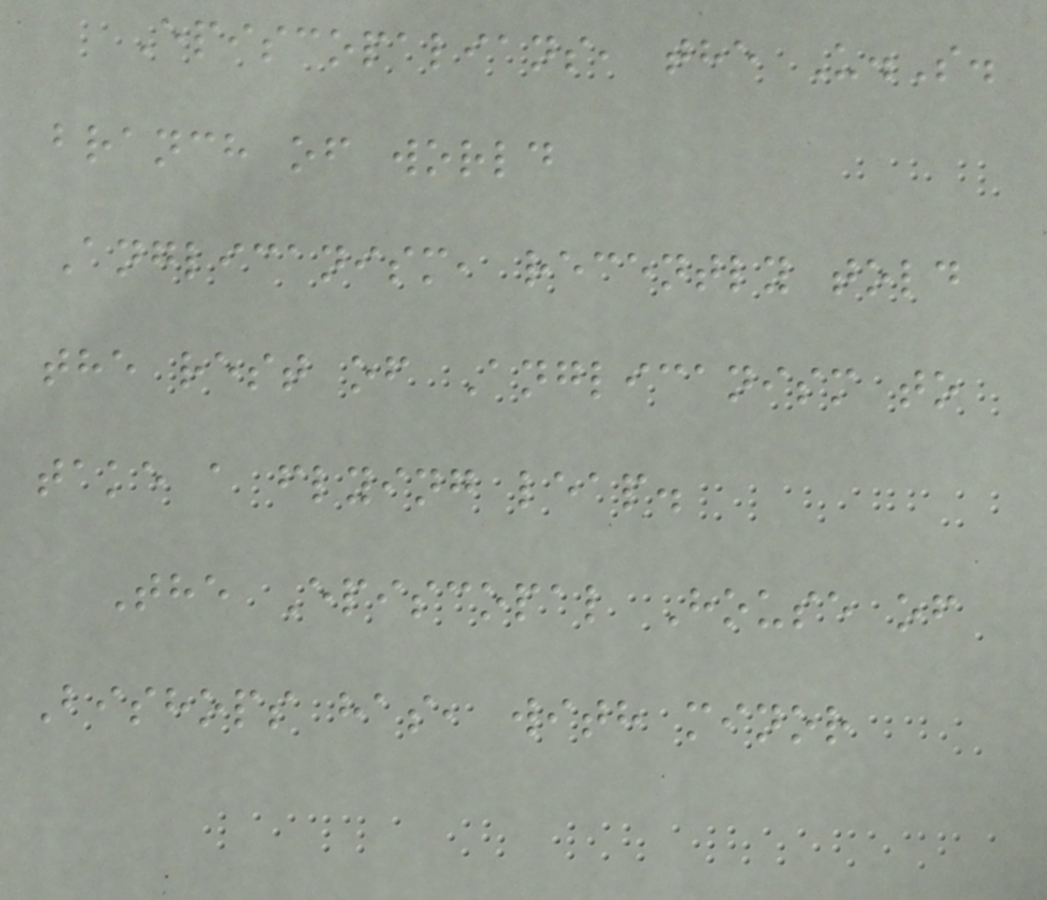Episcopalians, the U.S.
branch of world
Anglicanism, recently told
the rest of Anglicanism to
take a flying leap.
The Episcopal House of
Bishops has, with minor
